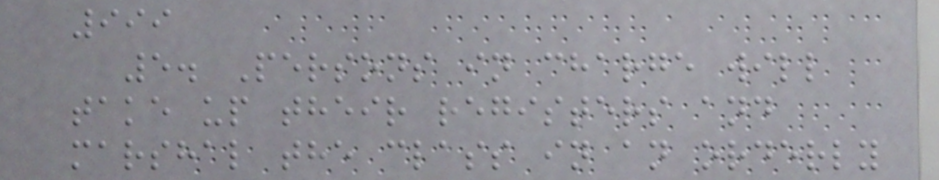999
5. Persons in charge will
take up their registers and
marshal the class in an orderly
